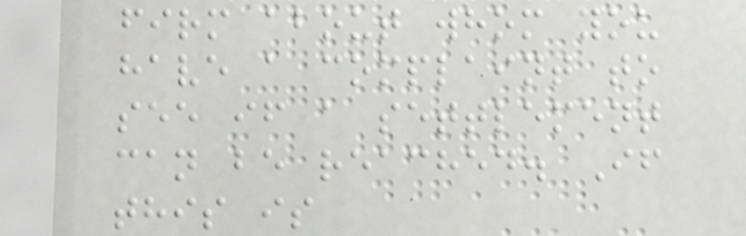firm about whom you
have a complaint to
see if a settlement
can be reached. If
this is
